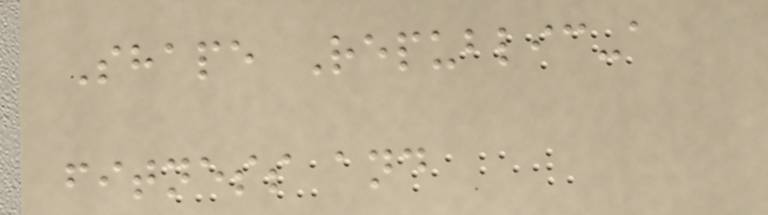Shape Republic-a
fitness and
